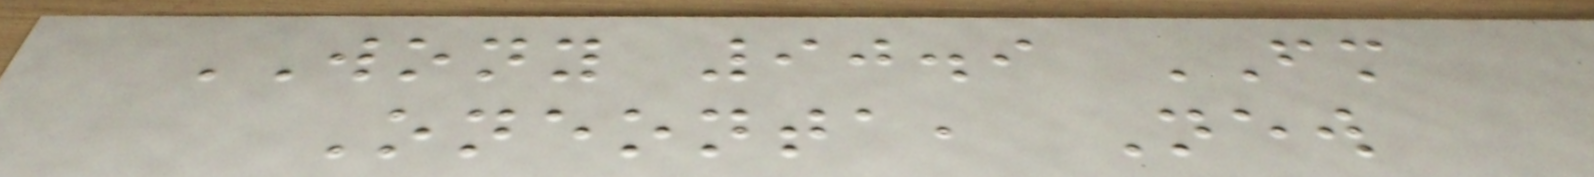WONY 90.9 FM
Oneonta, New
